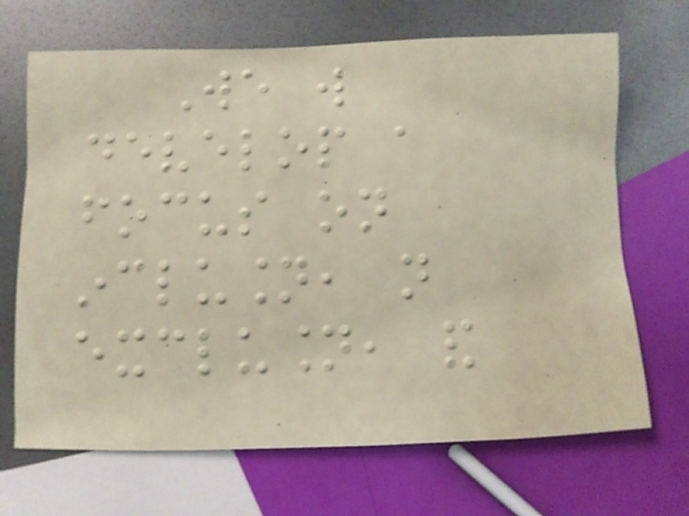We will
develop a
focus on
inclusion, not
exclusion, and
